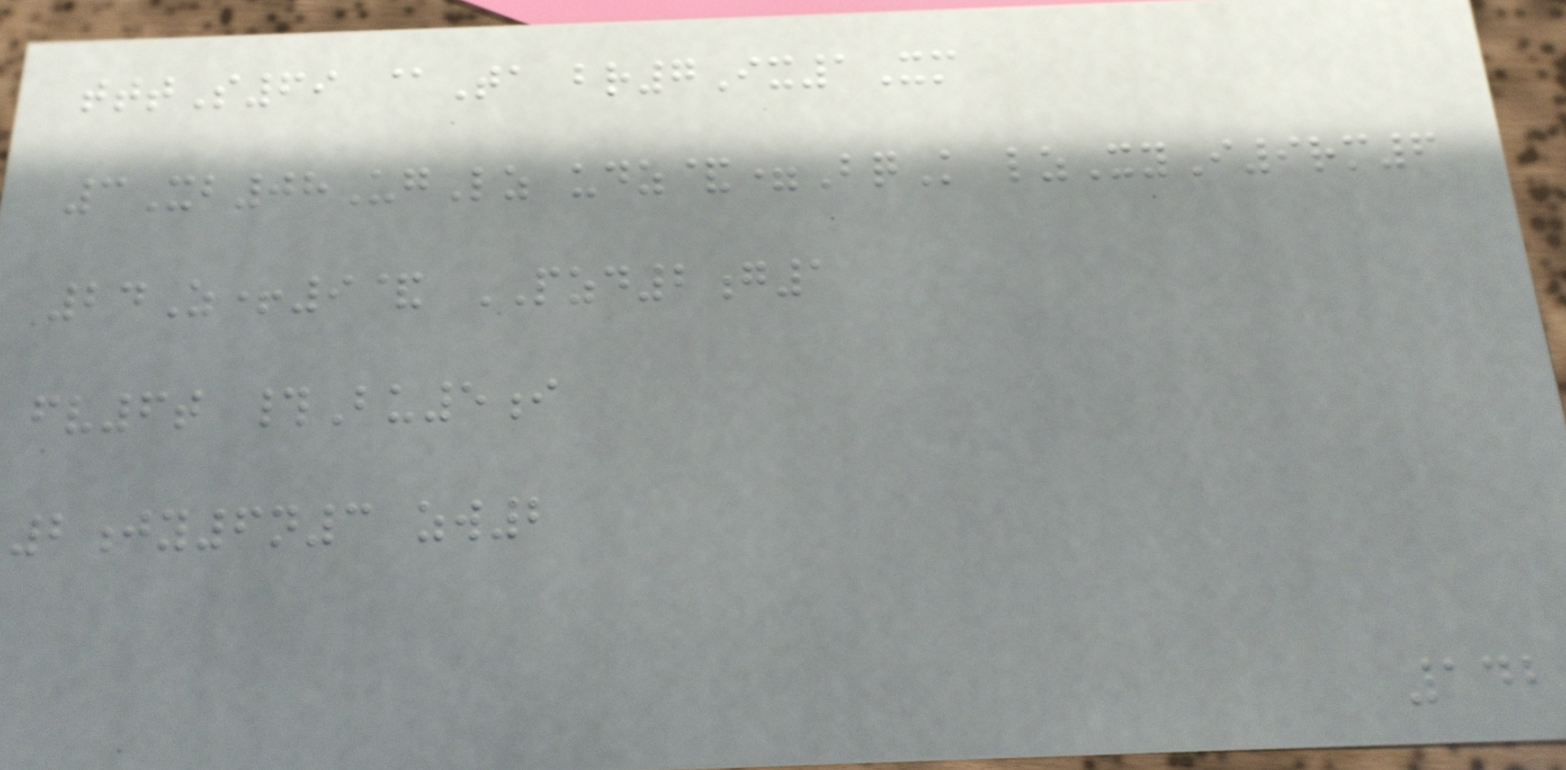tttS69 @Ta br7Ix1Xm
3Xb08UgLz udz&=BqK lzXyI9rm6
24Z+9& PZD2g1
fv6t #Bu5i
2jy6n3 zw2
142
